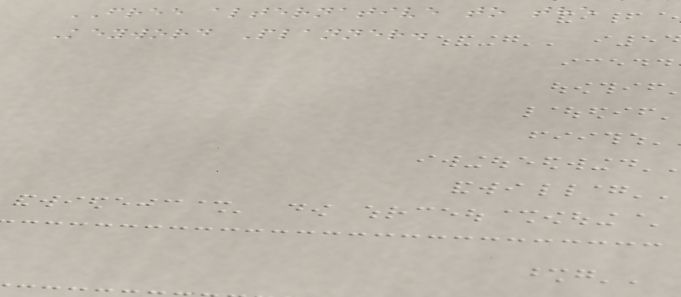FREE alternative to the
Keyword Planner.
